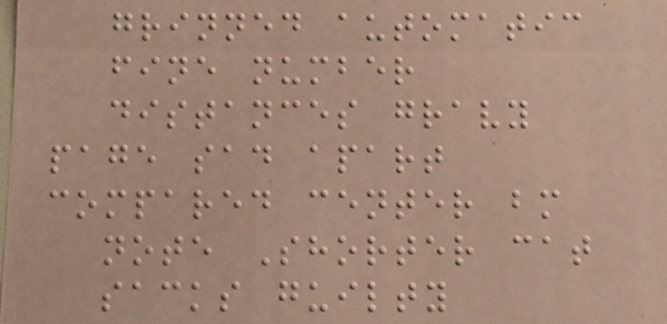grinned automatic
fine number
distances gravy
page sad apart
compared center bm
note Shorter cat
sacks guilty
